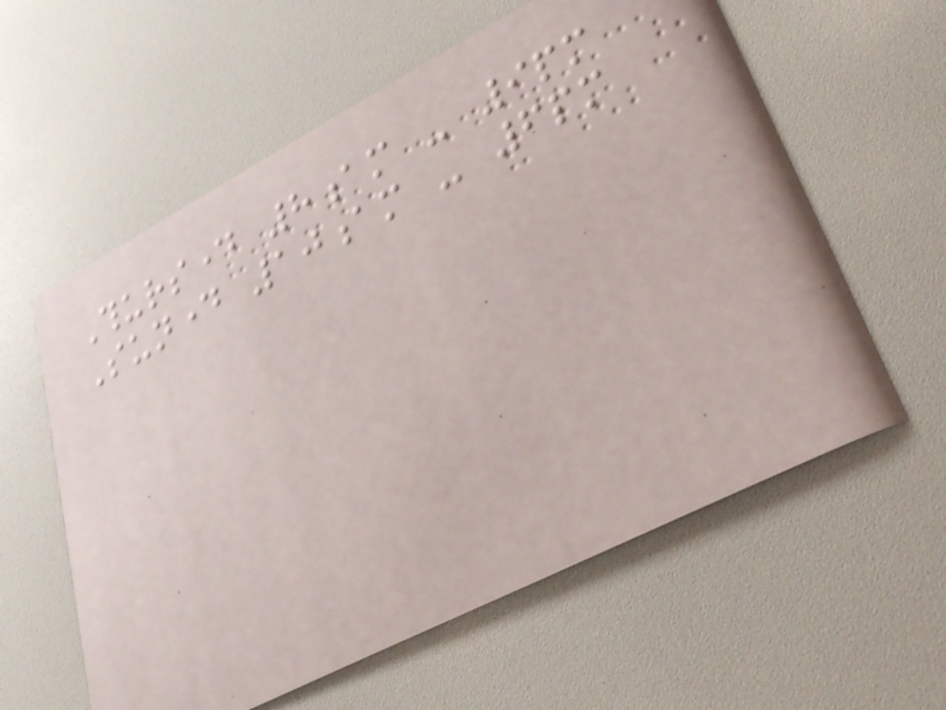Thursday 8am - 9pm
Sunday 10am - 6pm
